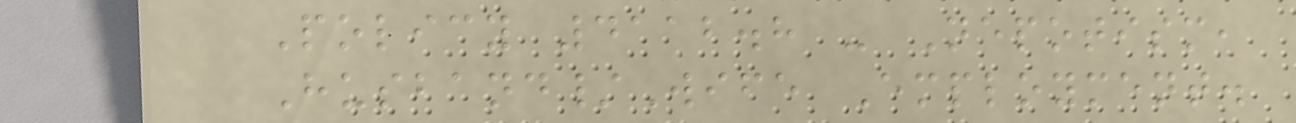Policy 4112.8 - Nepotism,
Husband/Wife Employment.
